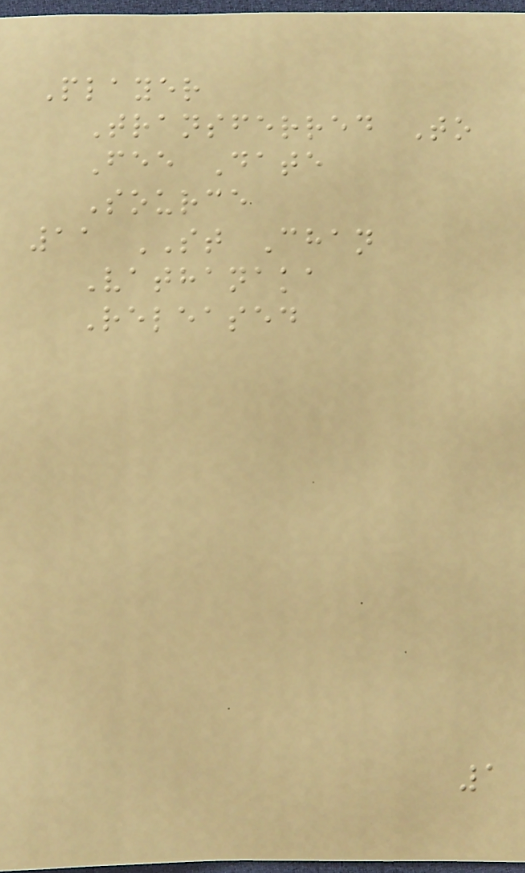Player
Transferred To
Fee Date
Source
11 ST Chan
Vathanaka
Released
1
